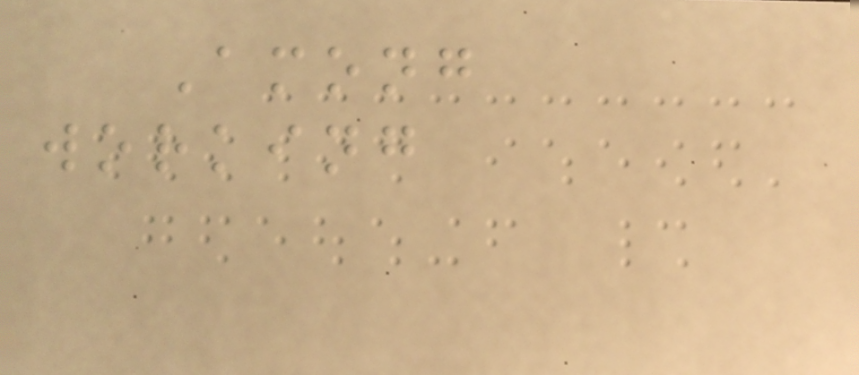Among
working
